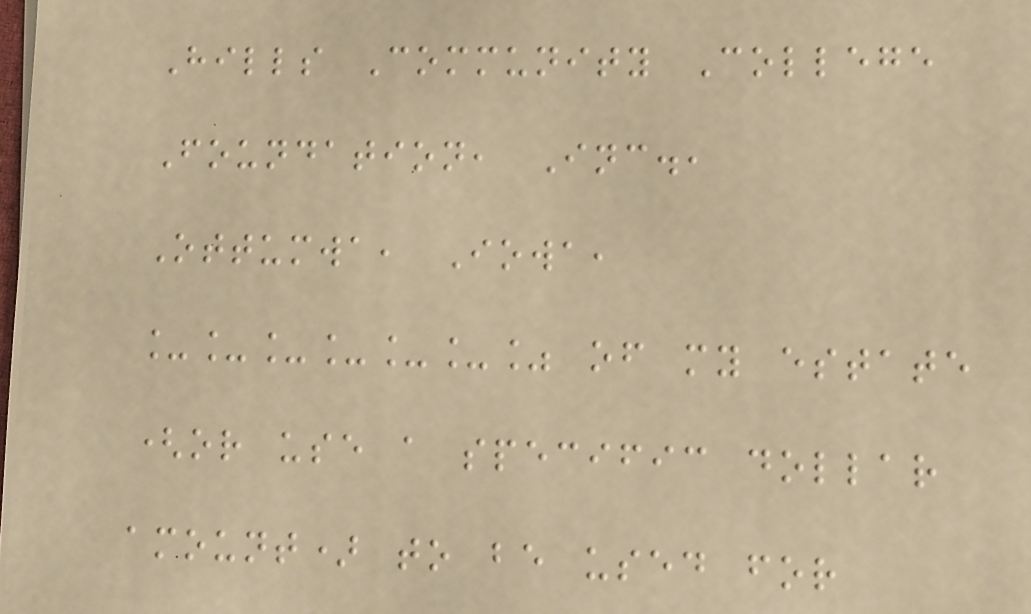Hills Community College
Foundation, Inc.,
Ottumwa, Iowa,
______% of my estate
(or use a specific dollar
amount) to be used for
